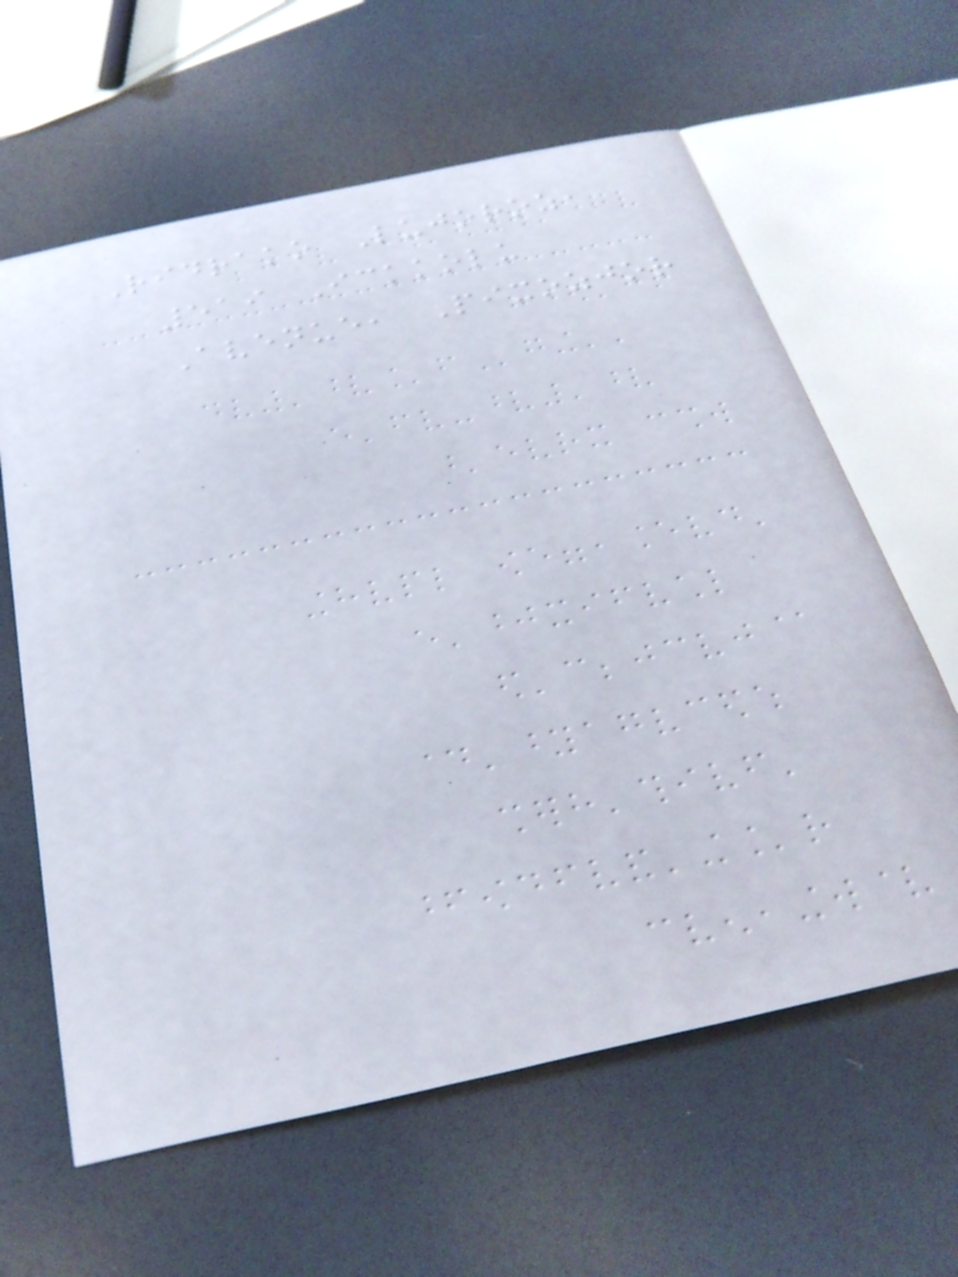Ridrako Lujoroz,
519 Ickkolu
Avenue, Pixozjor
